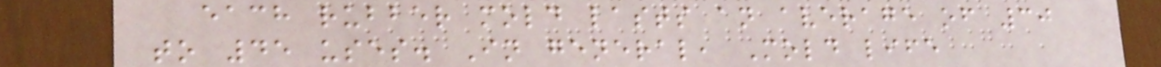each rubber mold lasts an average of 30
to 45 uses. In general, Mold life
